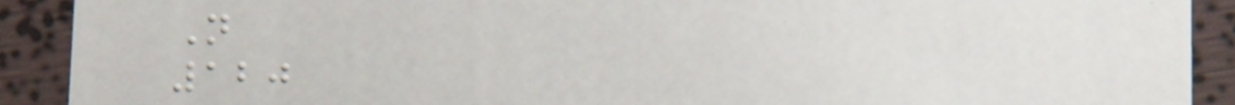N
120
